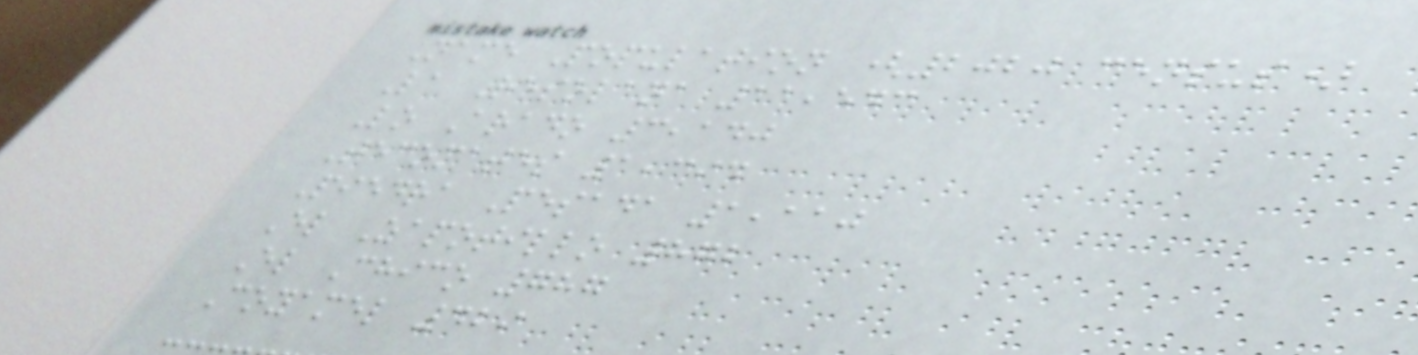Name Population (2020 census)
La Resolana 11,543
Lo Arado 3,140
Tecomates 1,394
Piedra Pesada 1,110
El Zapotillo 872
El Chico 787
Coyamel 429
